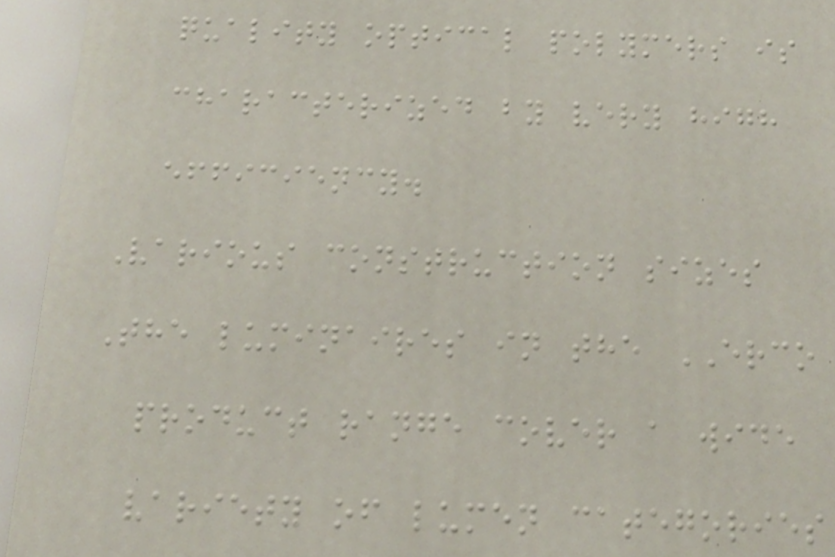quality optical polymers is
characterized by very high
efficiency.
Various construction sizes
The luminaires in the ERCO
product range cover a wide
variety of lumen categories
